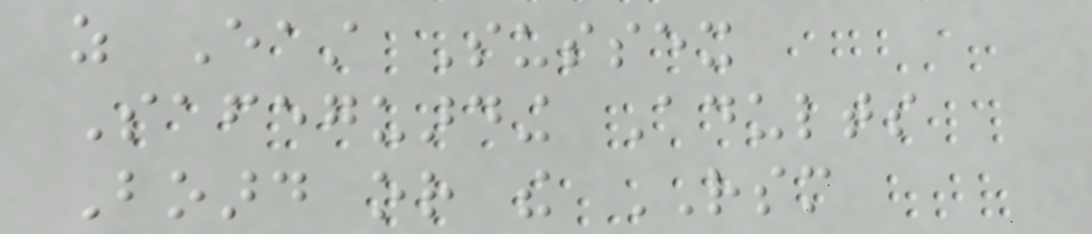as East Sussex
Safeguarding Adults
Board or the RSM
